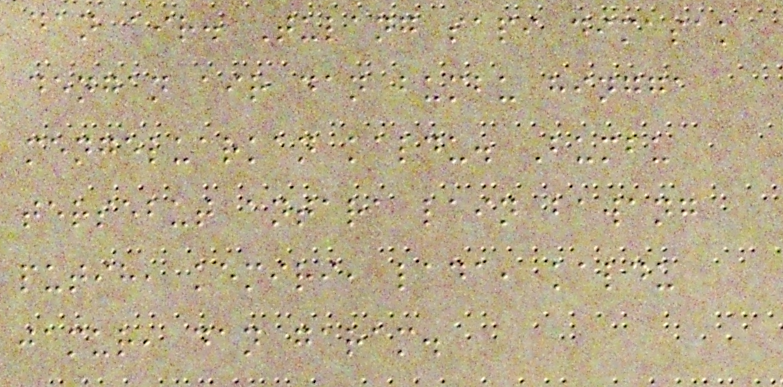dan air. Tulang sapi dimasak
dengan air dan bumbu hingga
mengeluarkan kaldu. Bumbu
tersebut antara lain bawang
putih, kemiri, lada, kaldu
jamur, dan garam.
